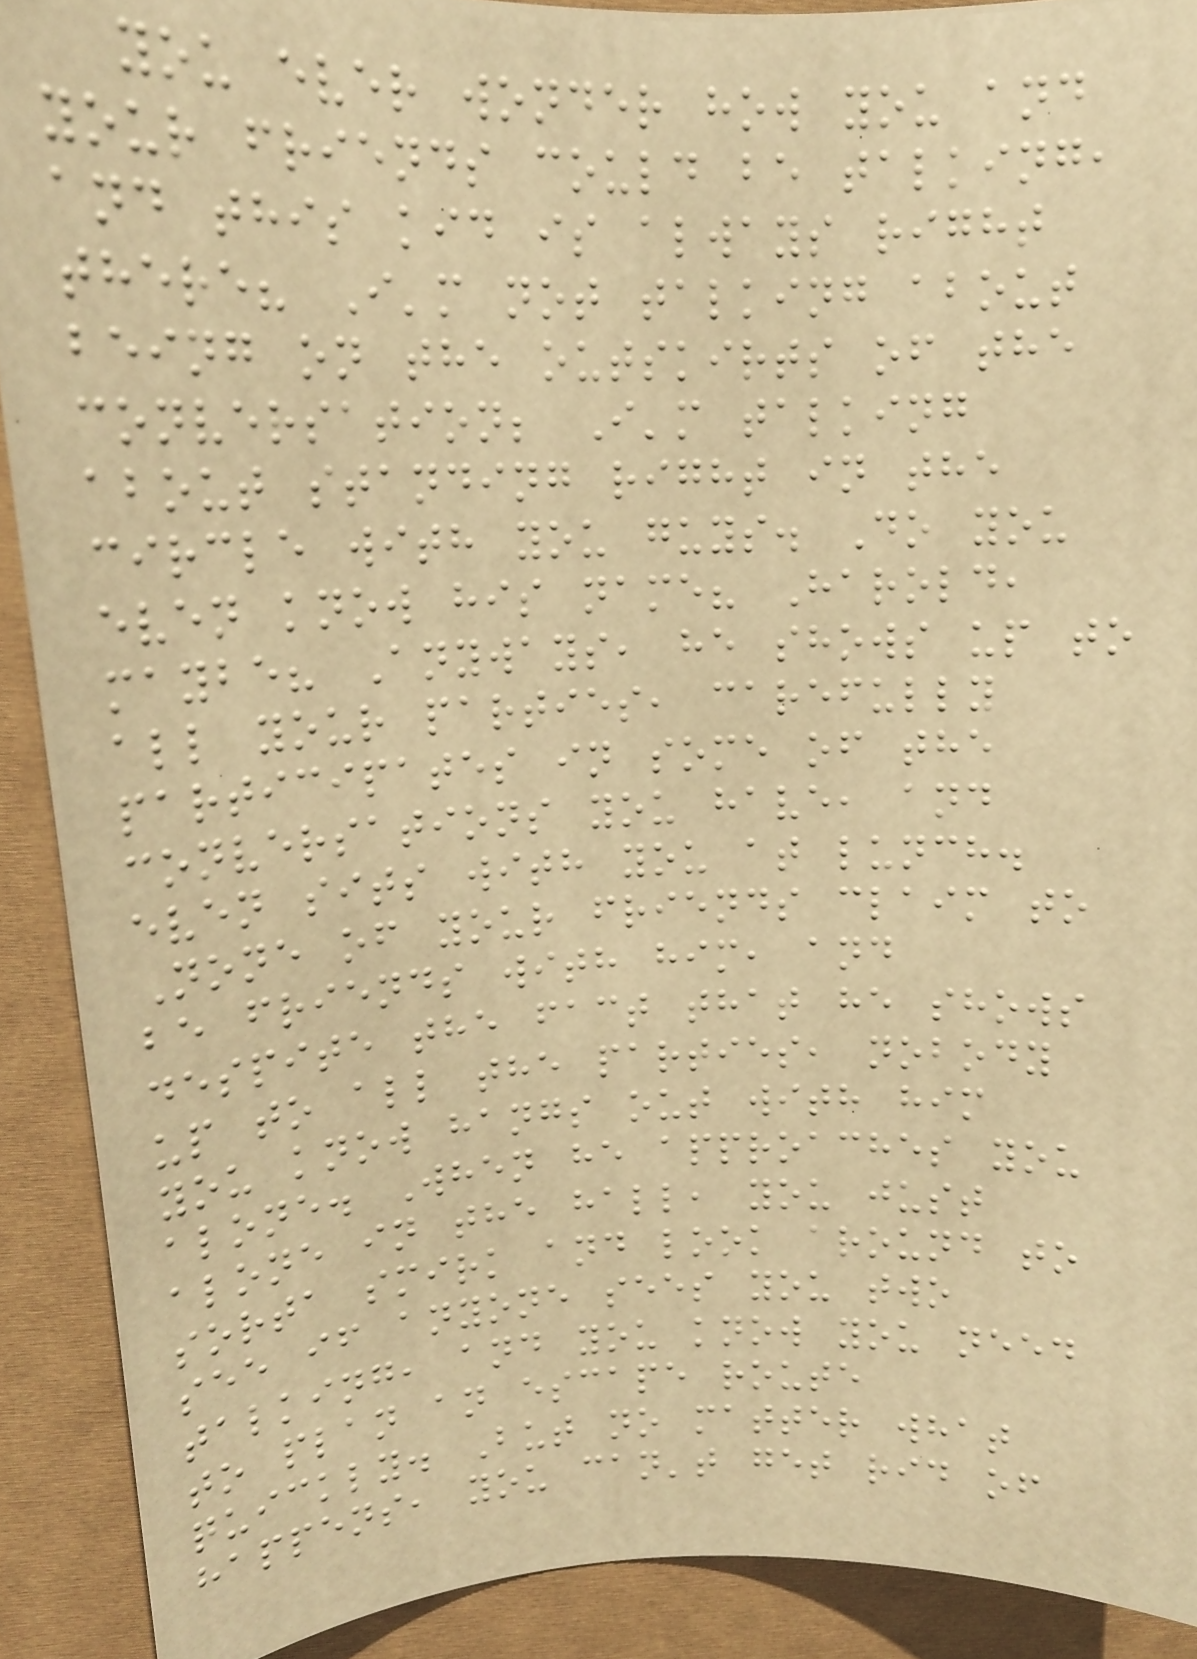you ever wonder how you and
your friends could be talking,
and this kid is always right
there? I'm not talking about
being on the outskirts of the
conversation; I'm talking
about standing right in the
circle with you guys. Do you
even know his name? Harold,
maybe? Anyways, he shows up to
all your parties, carefully
participates in some of the
conversations you have, and
even sits with you at lunch.
None of your friends claim to
be friends with him, and
despite the fact that he shows
up to all the parties, nobody
you know hangs out with him
alone. When he approaches you
alone in the hall, you just
sorta smirk and look around to
see if anyone sees you two
talking, and you know you need
to plan an escape route
quickly. But no matter what
happens, you can't get rid of
